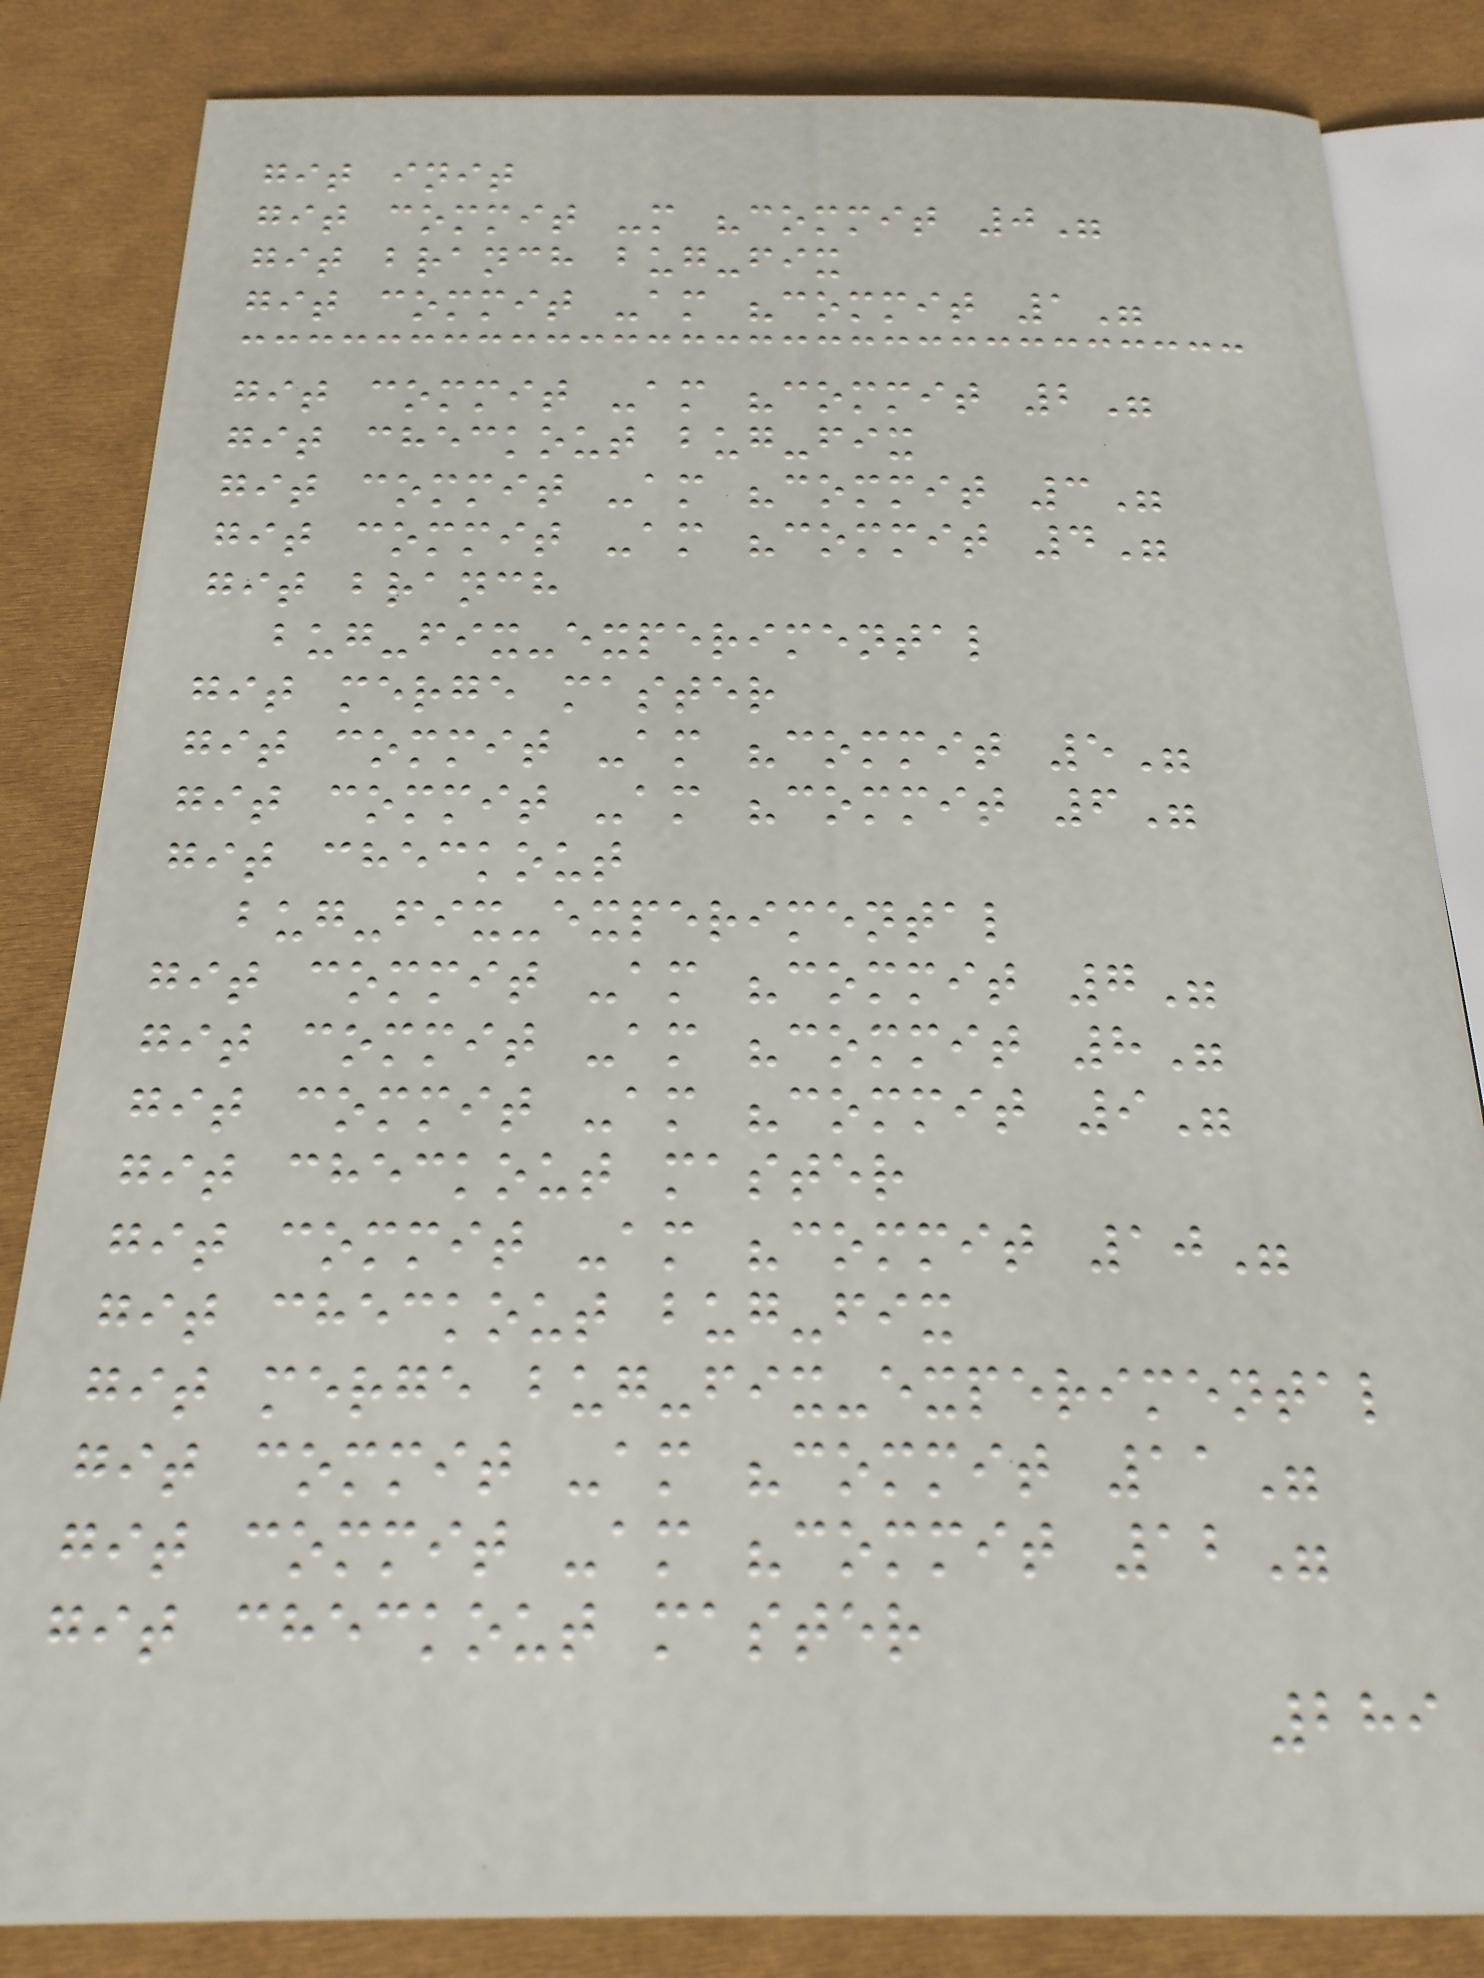git init
git commit -m "commit 0"
git branch bug-fix
git commit -am "commit 1"
git commit -am "commit 2"
git checkout bug-fix
git commit -am "commit 3"
git commit -am "commit 4"
git branch
bug-fix-experimental
git merge master
git commit -am "commit 5"
git commit -am "commit 6"
git checkout
bug-fix-experimental
git commit -am "commit 7"
git commit -am "commit 8"
git commit -am "commit 9"
git checkout master
git commit -am "commit 10"
git checkout bug-fix
git merge bug-fix-experimental
git commit -am "commit 11"
git commit -am "commit 12"
git checkout master
289
